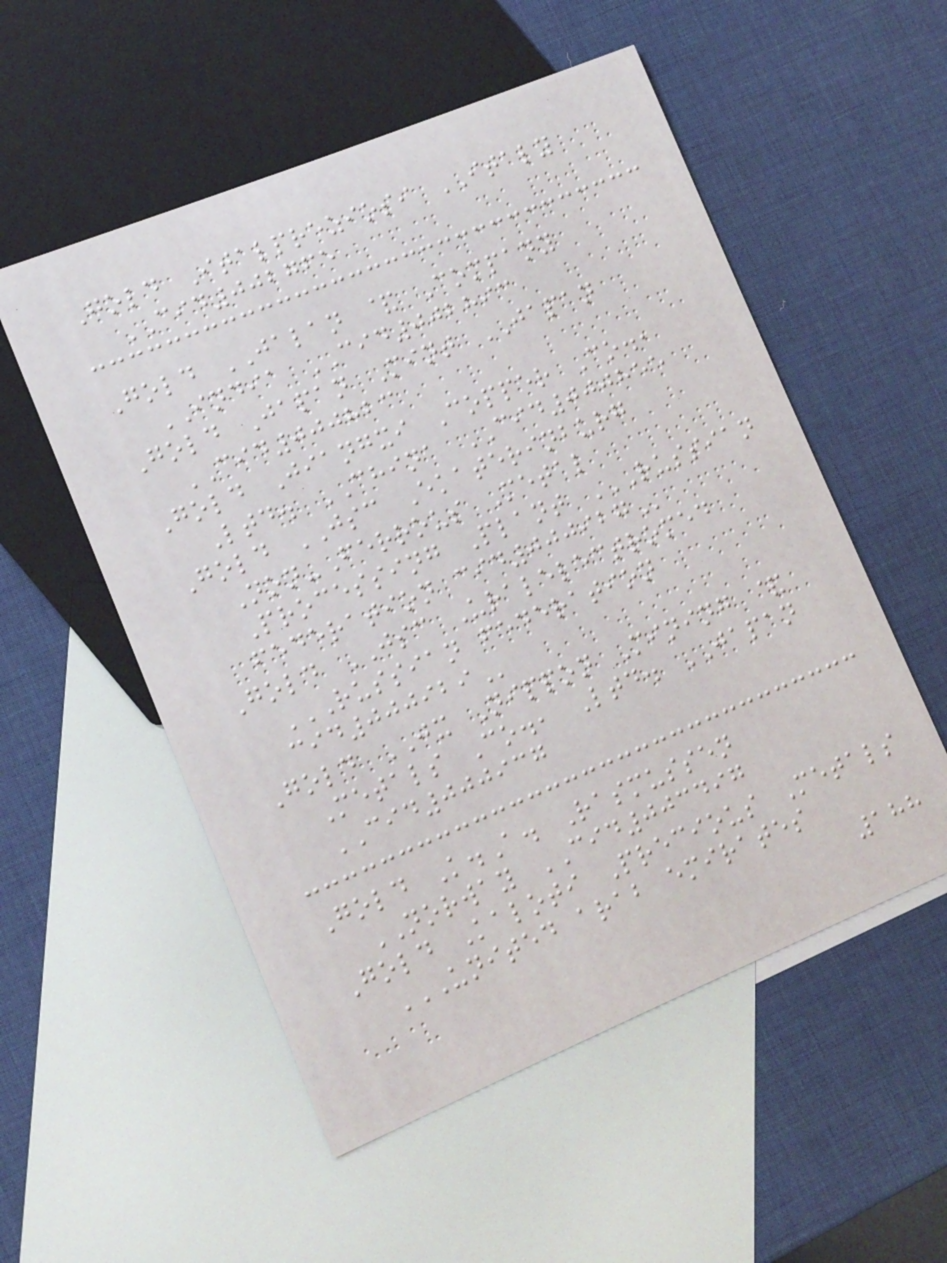Gold Italpreziosi ITALY
CID002765
Gold JALAN & Company
INDIA CID002893
Gold Japan Mint JAPAN
CID000823
Gold Jiangxi Copper Co.,
Ltd. CHINA CID000855
Gold JSC Ekaterinburg
Non-Ferrous Metal
Processing Plant RUSSIAN
FEDERATION CID000927
Gold JSC Uralelectromed
RUSSIAN FEDERATION
CID000929
Gold JX Nippon Mining &
Metals Co., Ltd. JAPAN
CID000937
Gold K.A. Rasmussen
NORWAY CID003497
Gold Kaloti Precious Metals
UNITED ARAB EMIRATES
188
